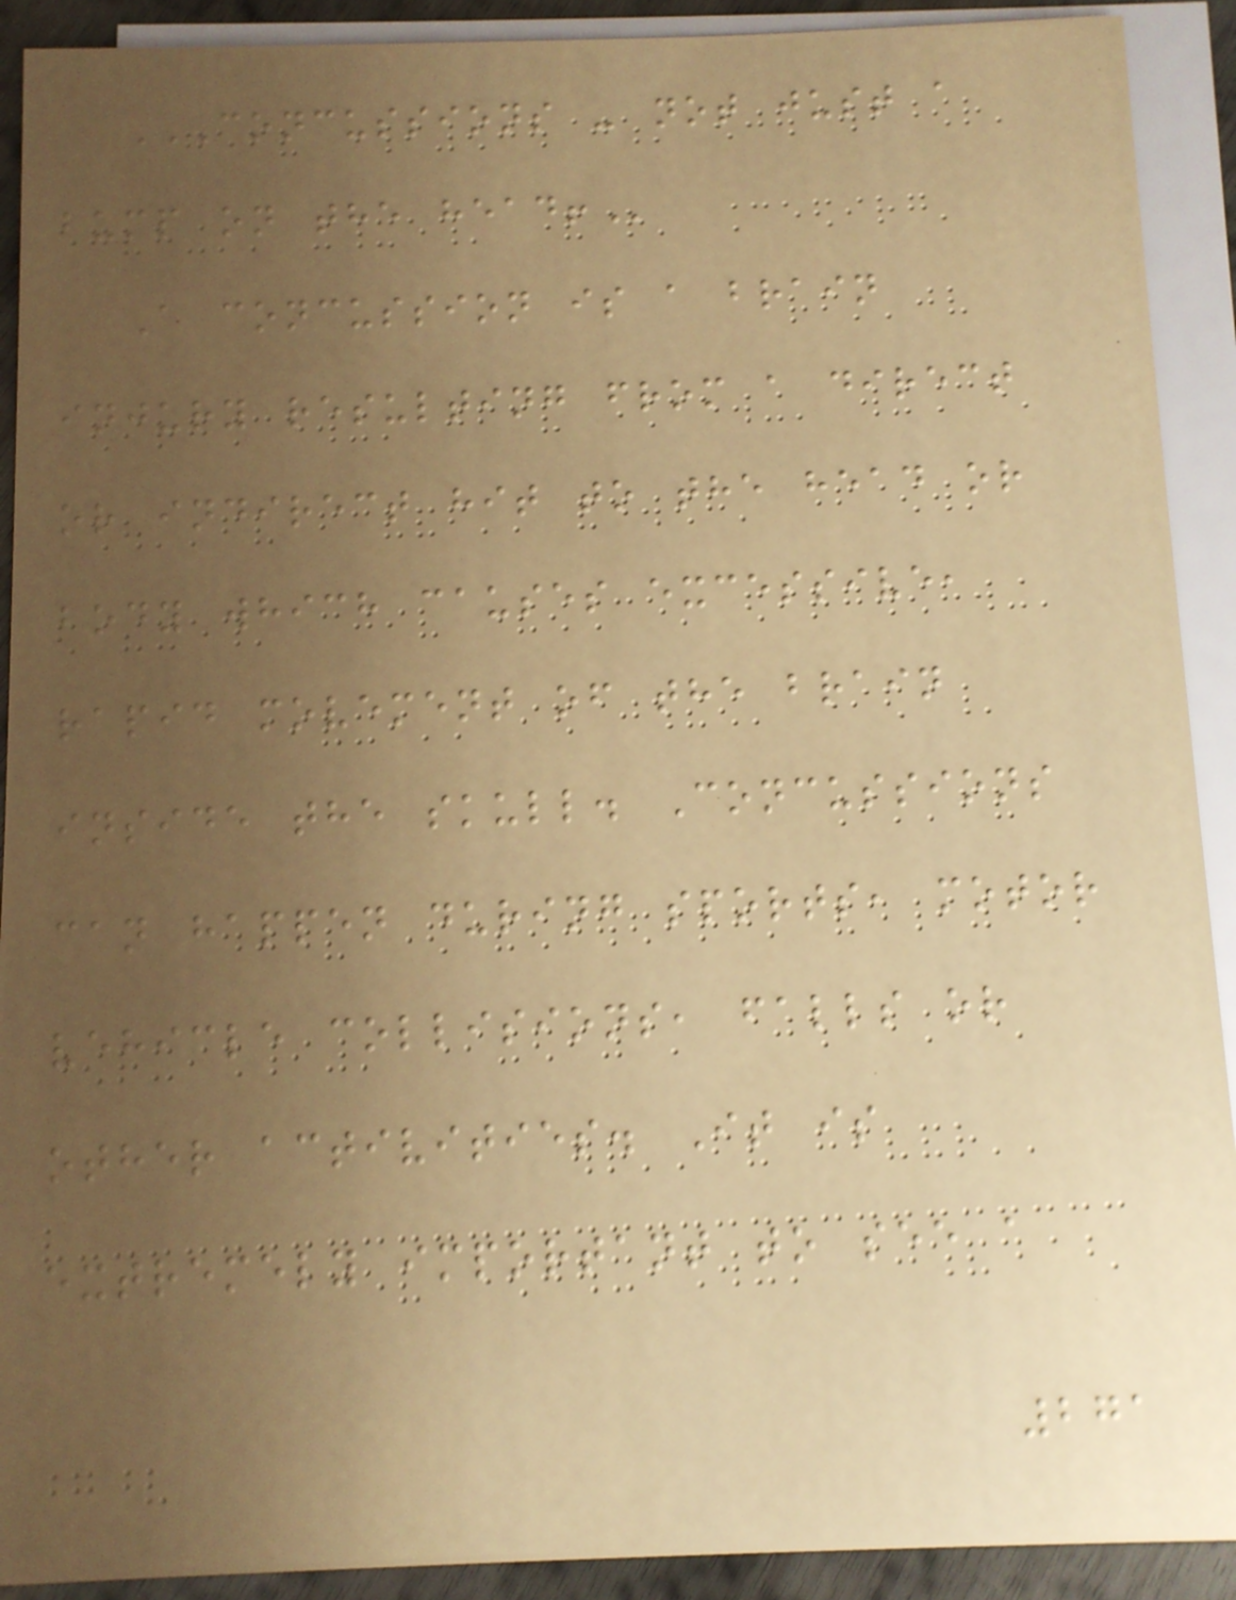CONCUSSIONS - NOT JUST A
BUMP ON THE HEAD!
A concussion is a brain
injury resulting from a direct
or indirect hit to the head or
body which causes excessive,
rapid movement of the brain
inside the skull. Concussions
can happen during sports, motor
vehicle collisions, falls or
other activities. It is
extremely important to see a
271
